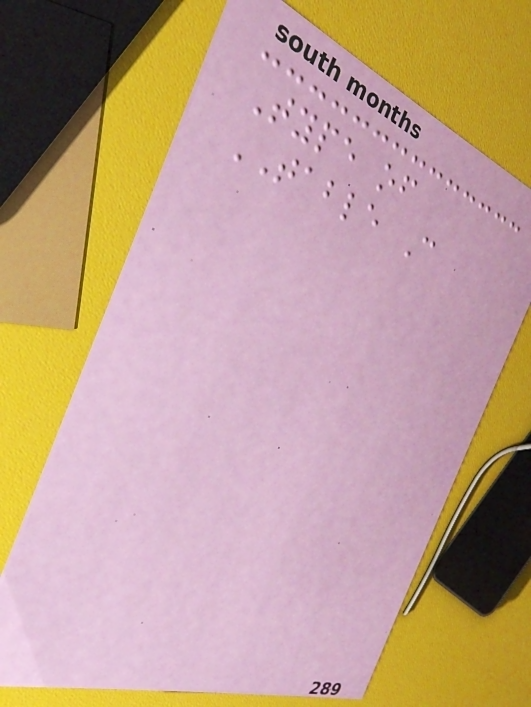Type of
TABLE C
